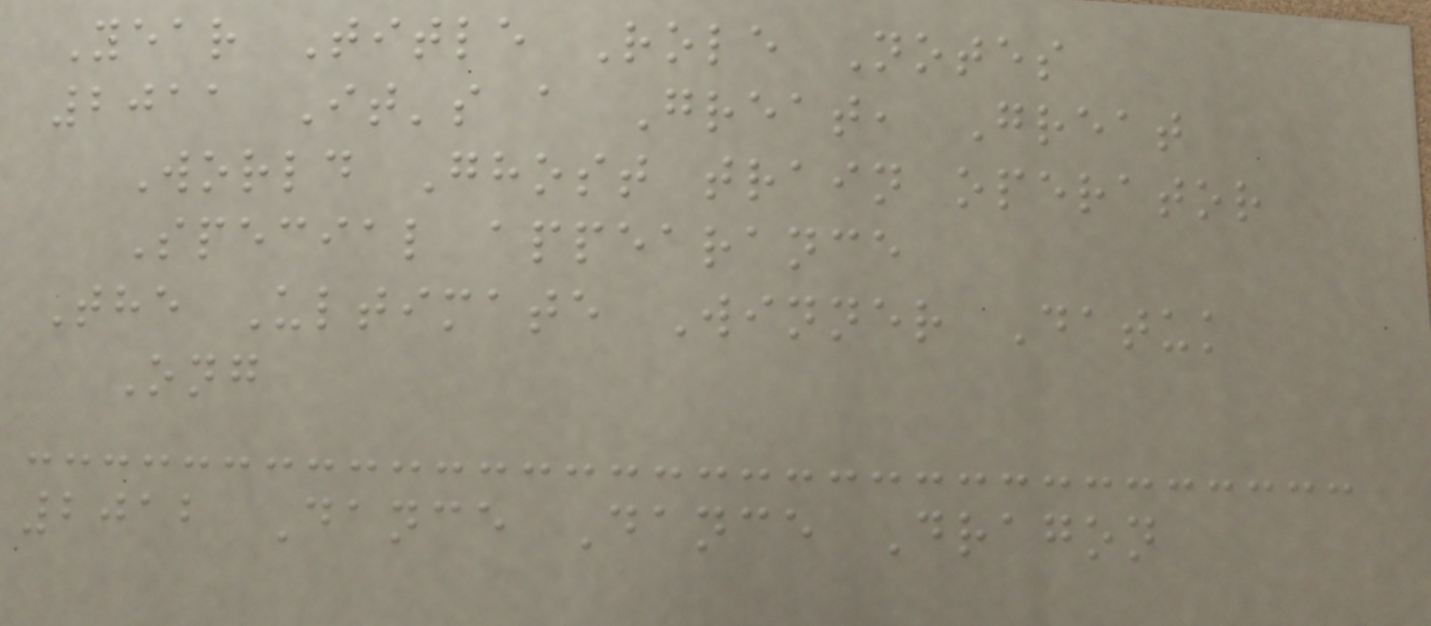Year Title Role Notes
2011 It's a Great, Great
World Ghost train operator
Special appearance
The Ultimate Winner Datuk
Ong
2012 Dance Dance Dragon
